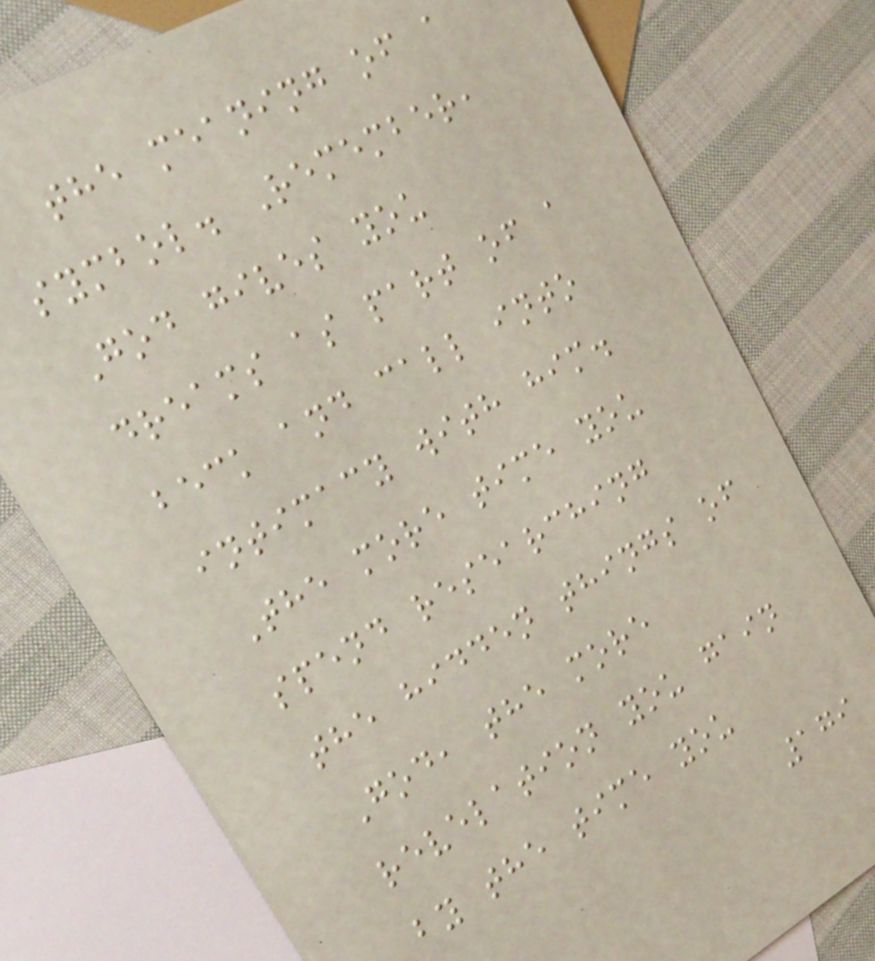the meaning of a
symbol. Remember,
God gives you
dreams as part of a
beck and call into
intimacy with him.
The more time you
spend researching
the hidden things of
God, the more
revelation you gain
by the time you
179
